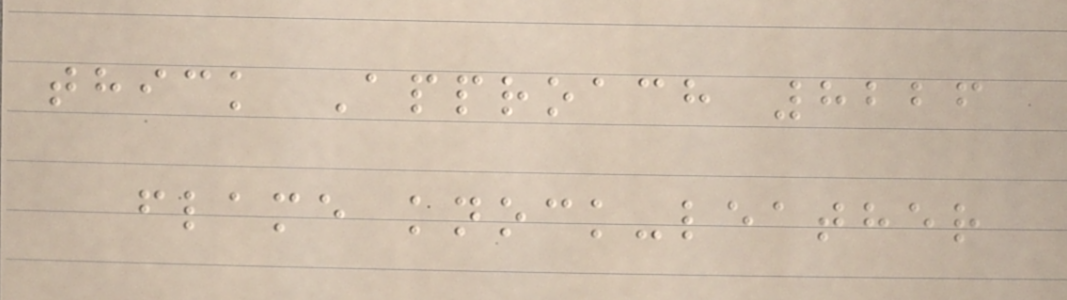thick Approach 8226
flame knock-leather
